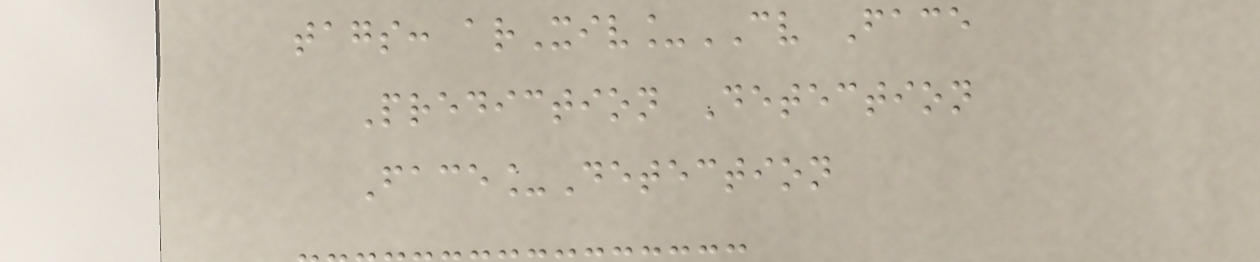tags: arXiv_CV Face
Prediction Detection
Face_Detection
